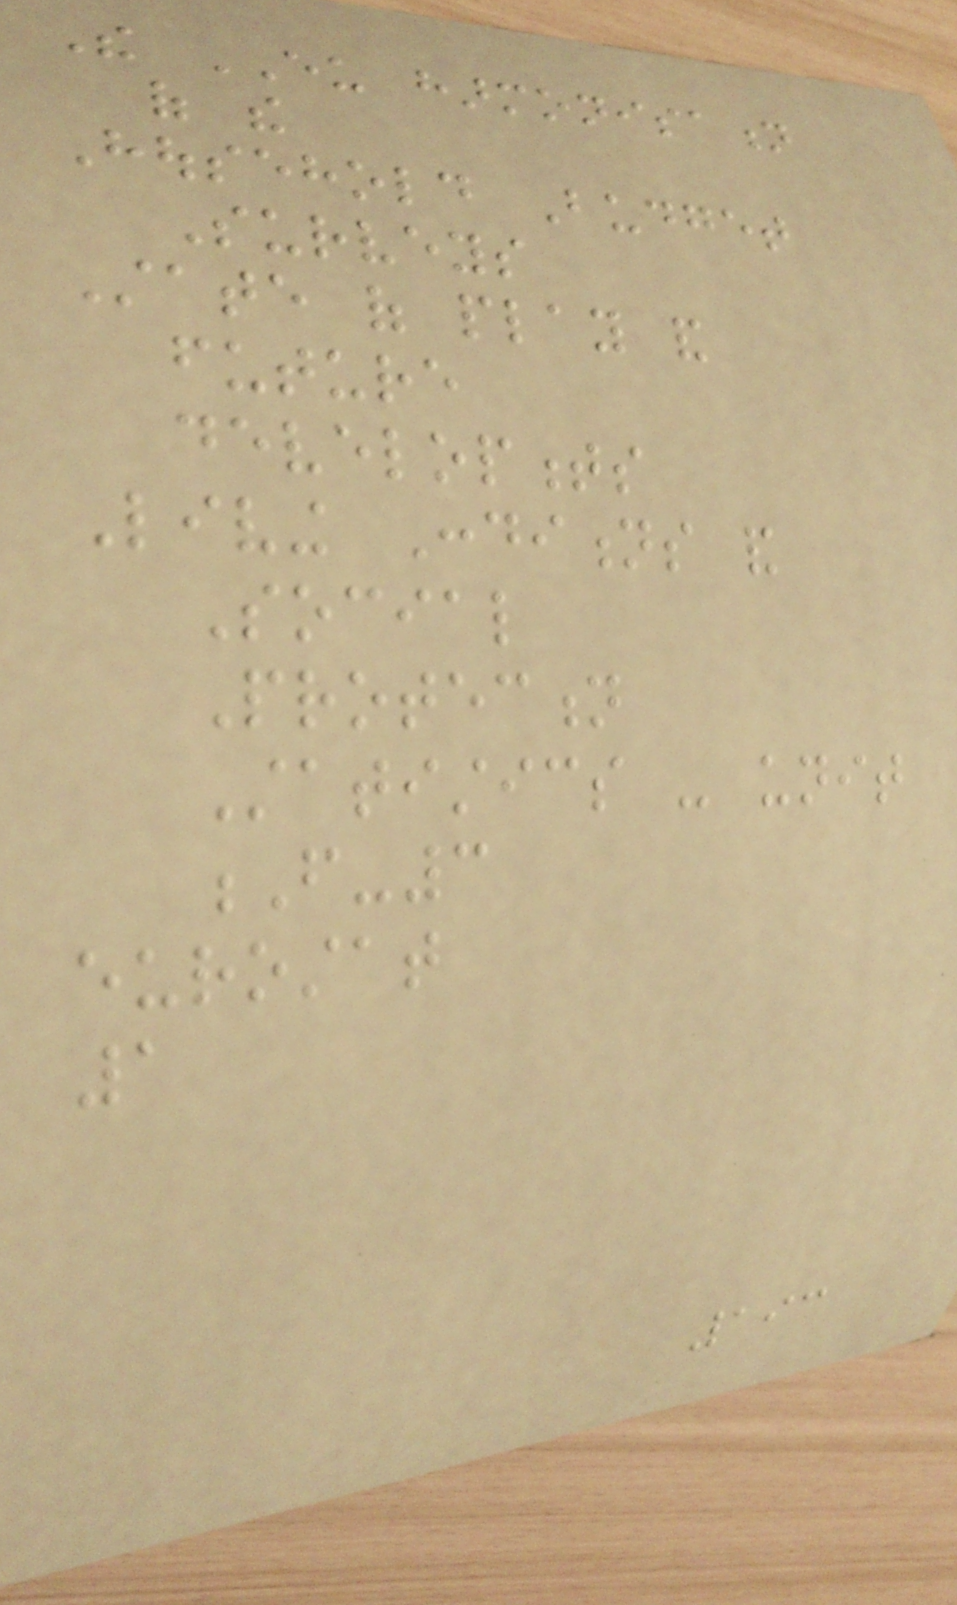The EU harmonisation
of the
Household Budget
Surveys
State of play and
future
developments
Living Conditions and
Social
Protection
Statistics - unit
F-3
eurostat
1
193
